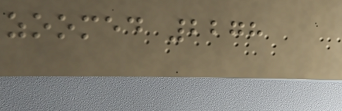zoomed 2278
